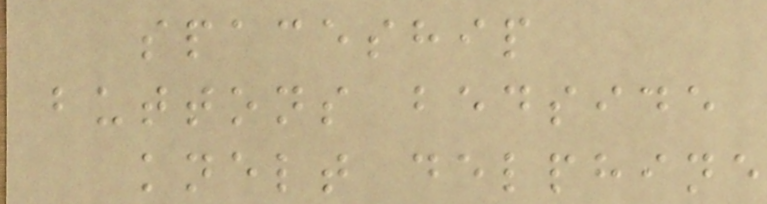spaceship
buttons bedside
knelt delphine
